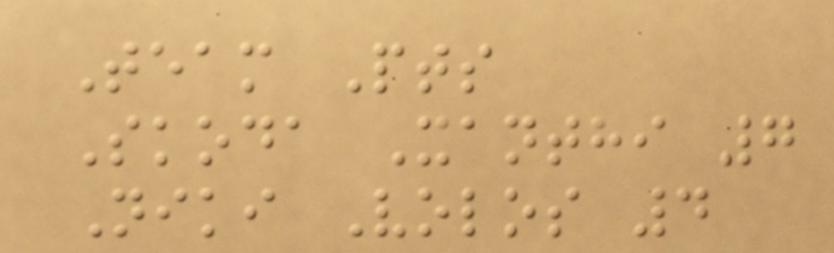Team Pts
Skoda Xanthi 7
Niki Volos 4
